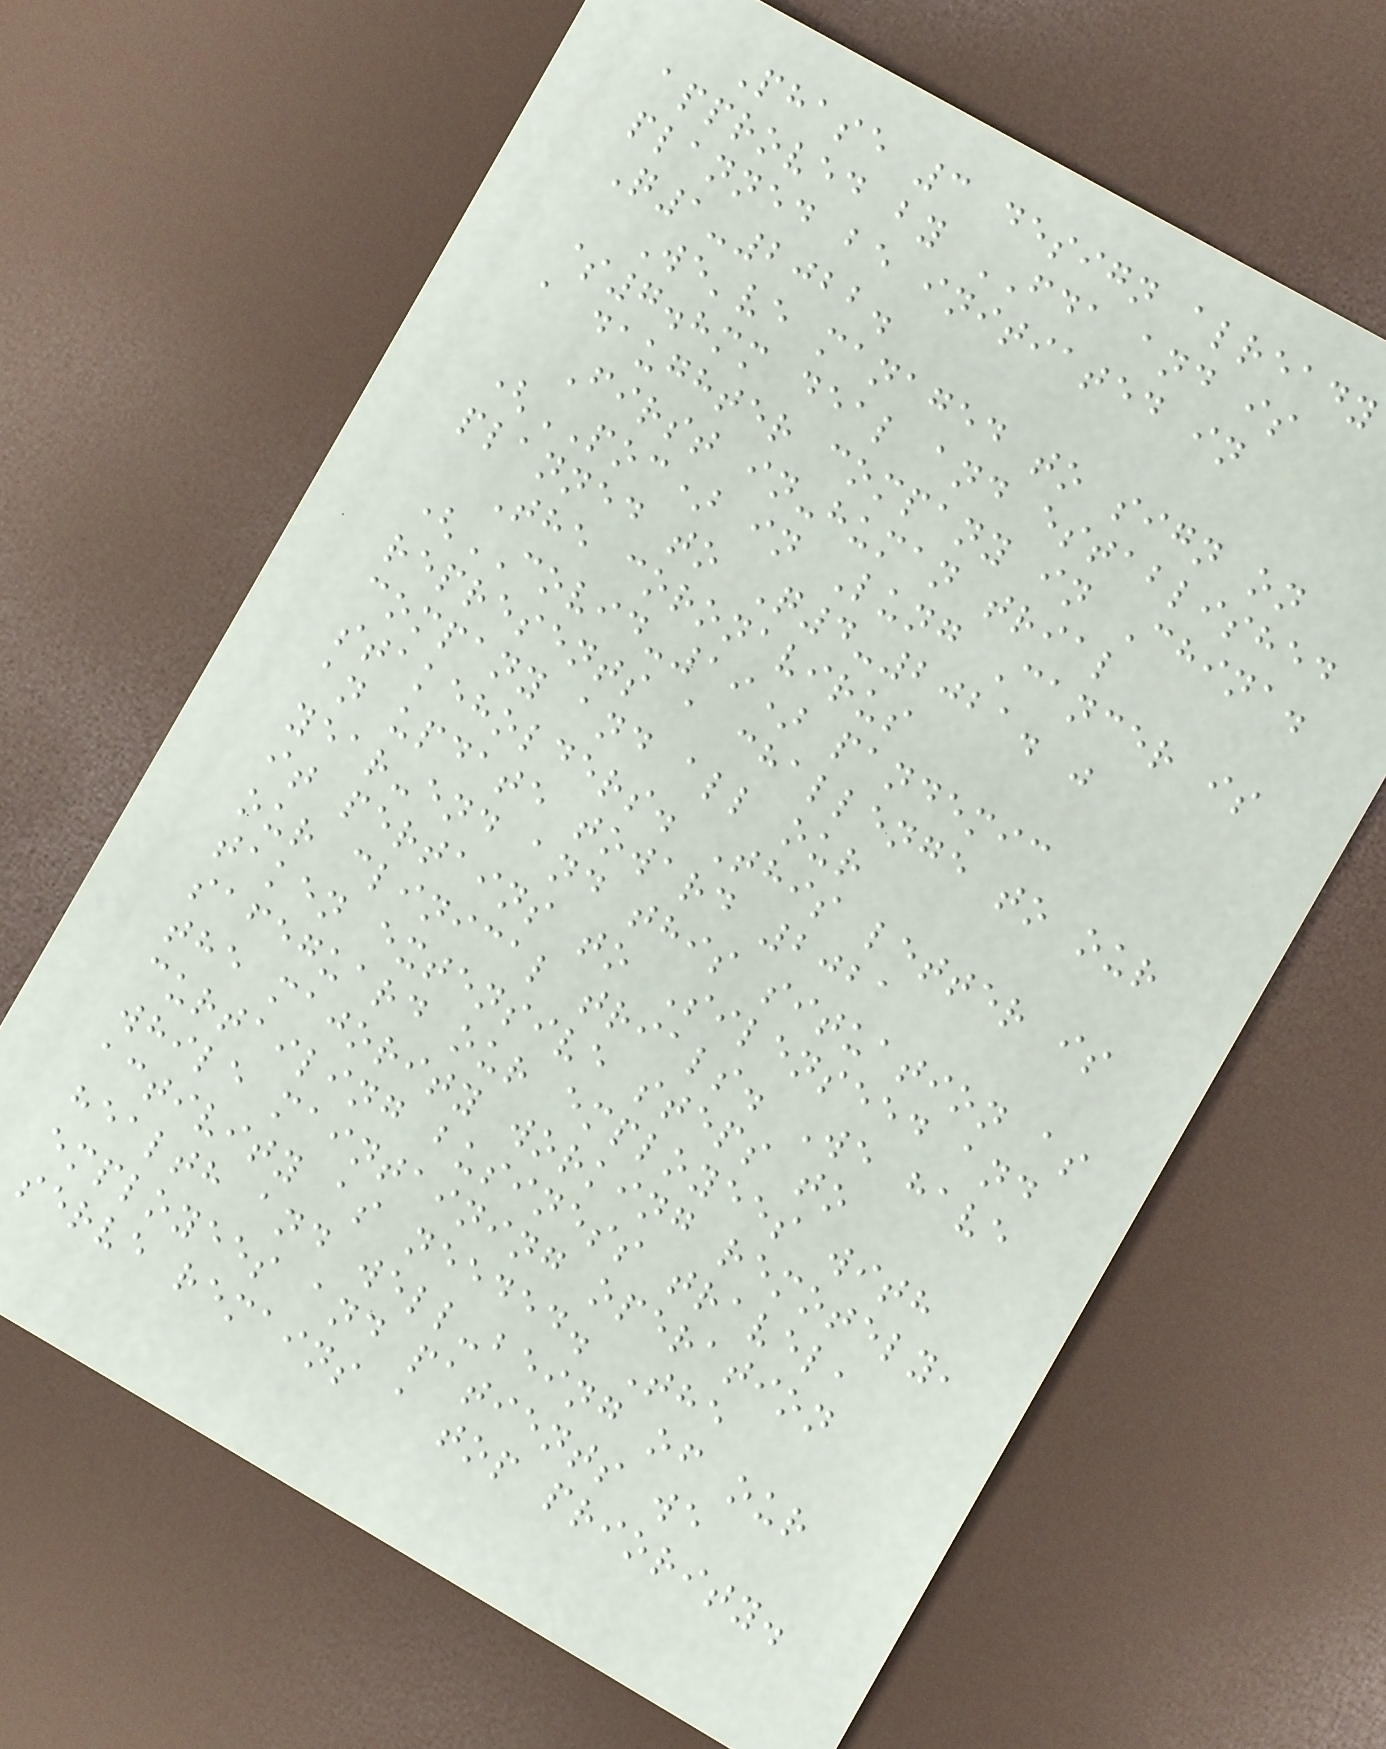Phase 3 design already
approved by FDA and is
planned be initiated in
Q1-2022.
We've managed to sign on
$7.8mm deal and established
a daughter company in China.
First in-human trial
(POC) in Lung Cancer is
planned to Q4-2021. "
The coronavirus
(COVID-19) pandemic
represents a challenge to our
company and all our
stakeholders. This letter is
an update toward 2021
year-end and this situation as
it pertains to Silenseed and
our clinical trials. We have
taken extensive steps to
safeguard our employees with
the majority working remotely,
curtailing business travel,
while maintaining operation
activity as needed. The
health and well-being of our
employees and patients we
serve remains a top priority.
